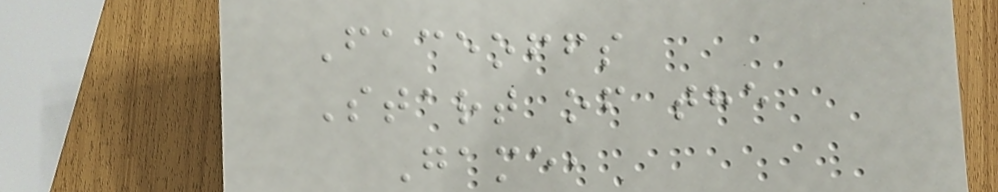Faceoffs
Start of the
Game,
